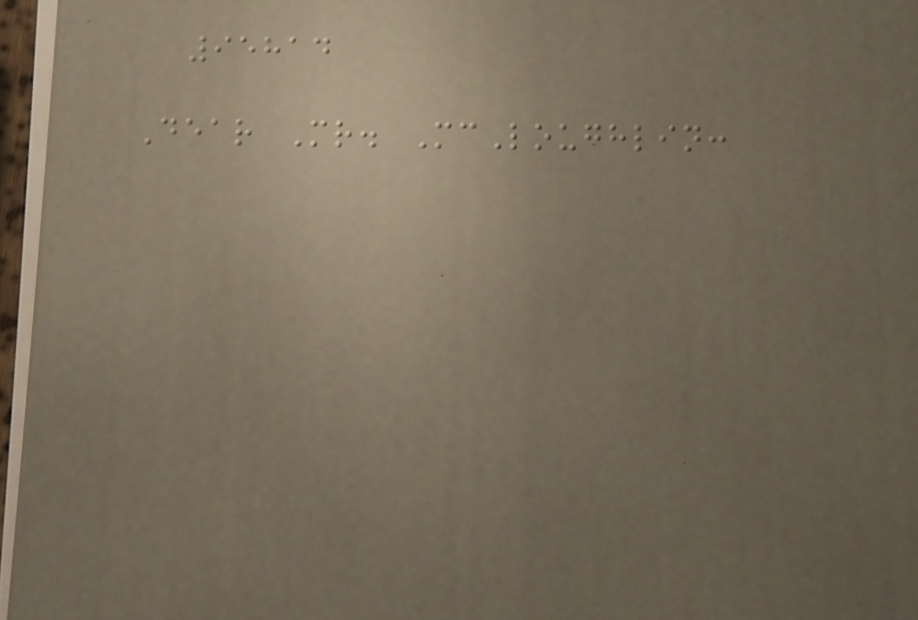95814
Dear Mr. McLoughlin:
